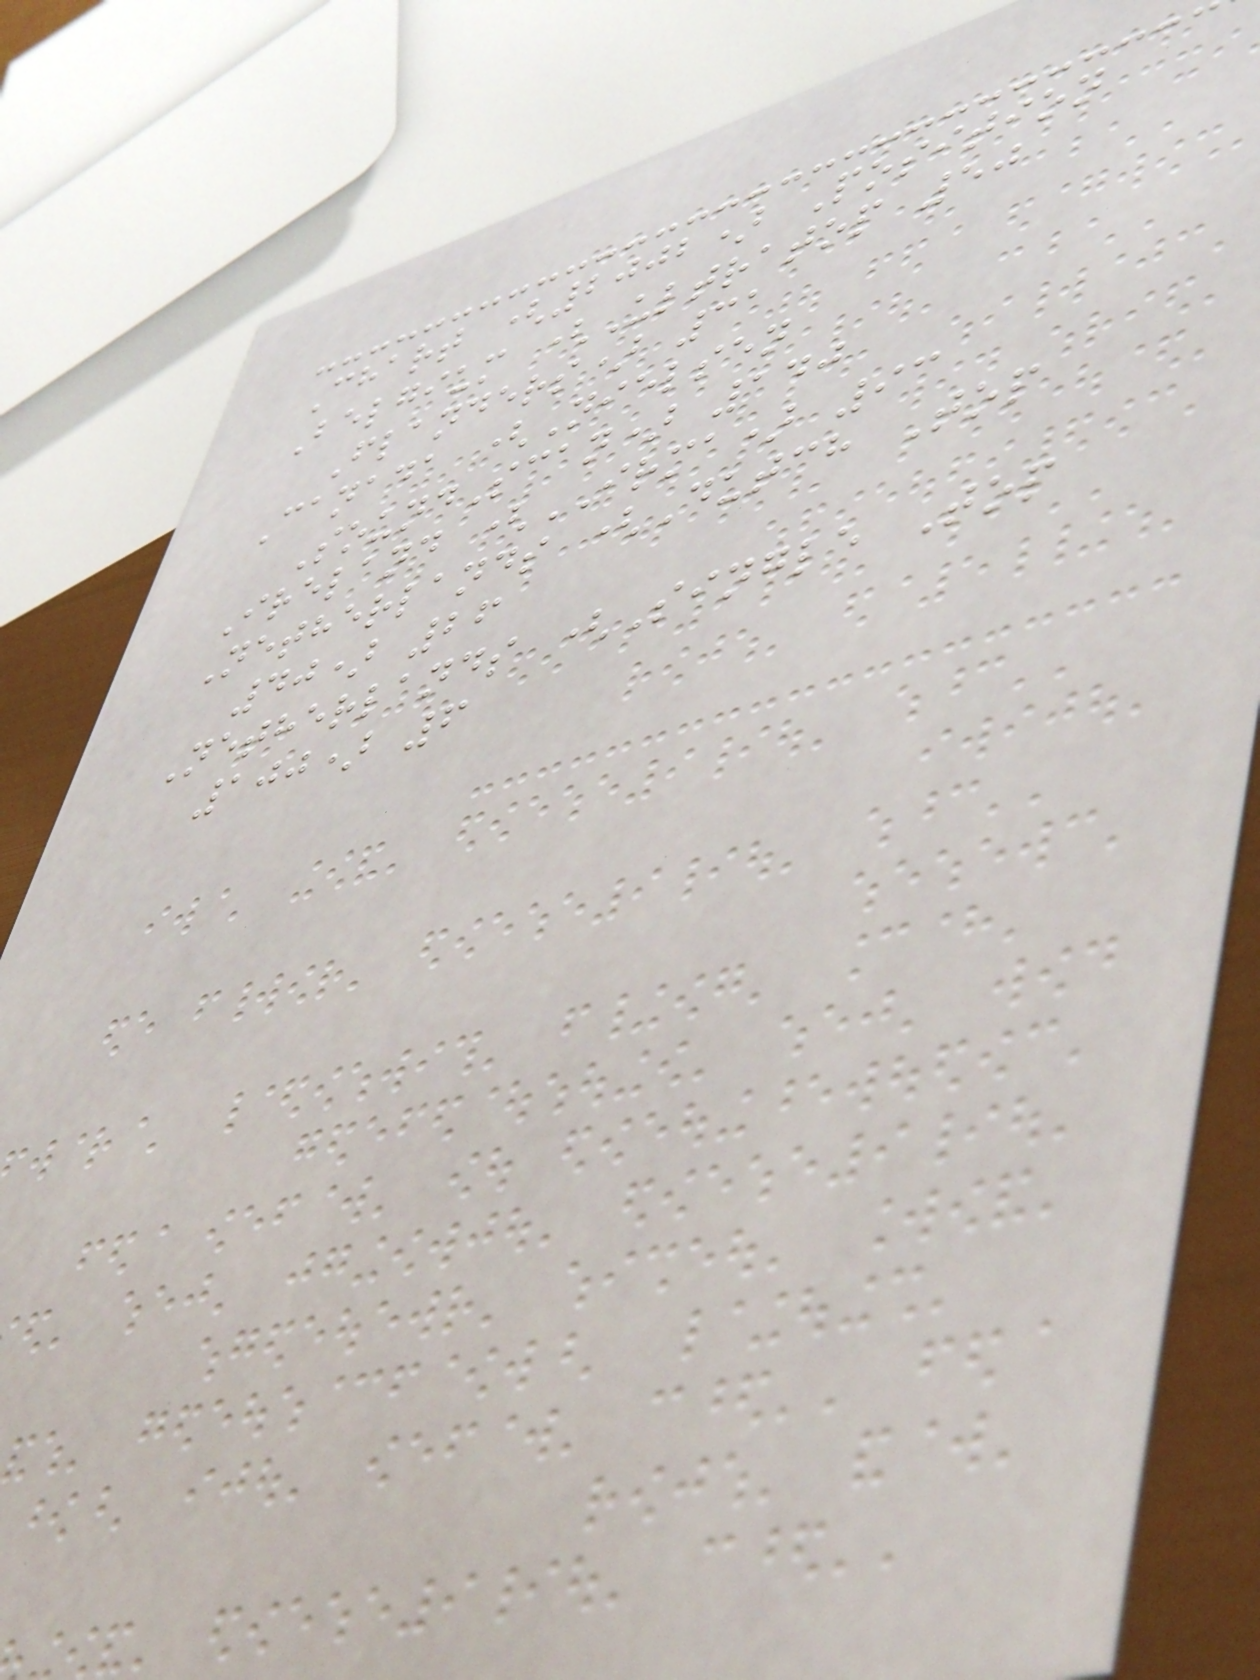Chart (2002) Position
Belgium (Ultratop 50
Flanders) 31
Canada (Nielsen
SoundScan) 140
Ireland (IRMA) 93
Netherlands (Dutch Top
40) 26
Netherlands (Single Top
100) 6
